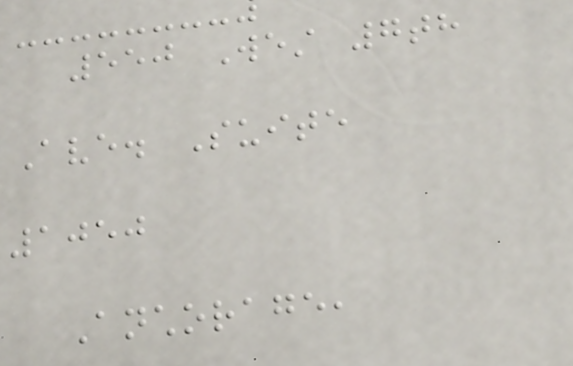550 West 7th
Ave. Suite
1050
Anchorage,
